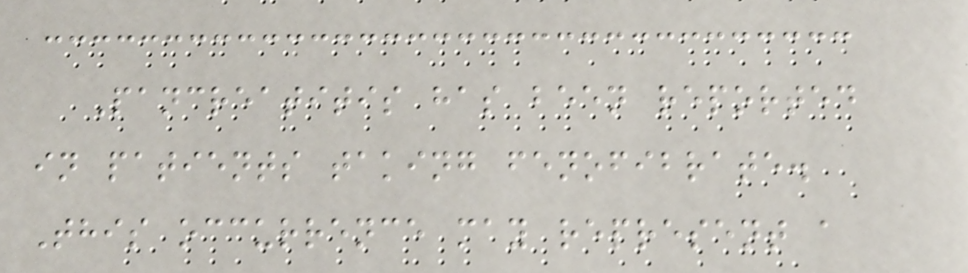Pancreatitis has been reported
in patients taking fenofibrate.
This occurrence may represent a
